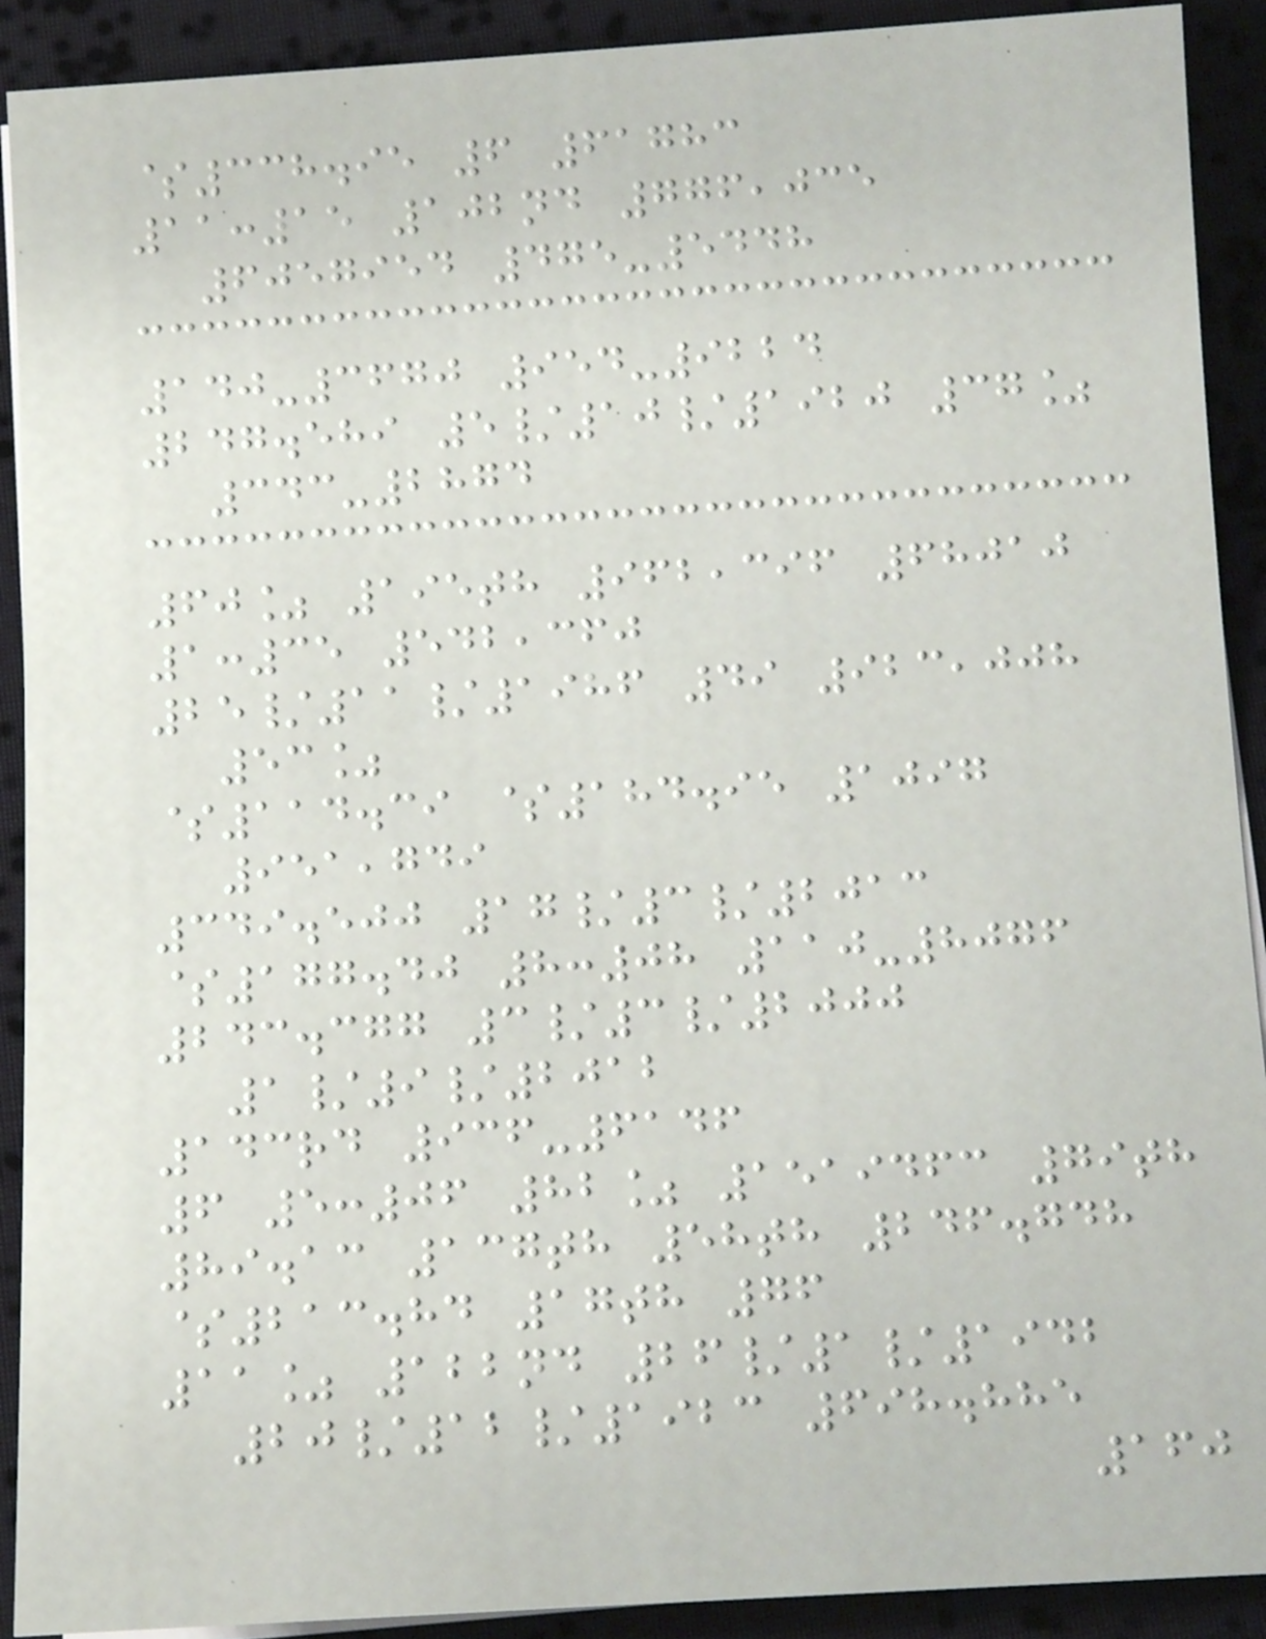$338.95 6 61783
11:15 102nd 776,035
6057954 475-5448
140-3670 954-9224
247.589 5/10/1920 37%
343-2874
60% 195th 962,396 68010
1:35 542,360
25/11/1986 49 923,008
53%
$114.39 $184.95 1097
951,749
349.500 17/3/2013
$177.40 8:08 110-8076
243.377 3/3/2000
1/9/2012
143rd 936-6146
6 5:06 82% 1519463 79th
89.13 137th 58th 246.748
$213.84 17th 76
11% 122nd 26/1/1942
20/12/1923 698.885
160
